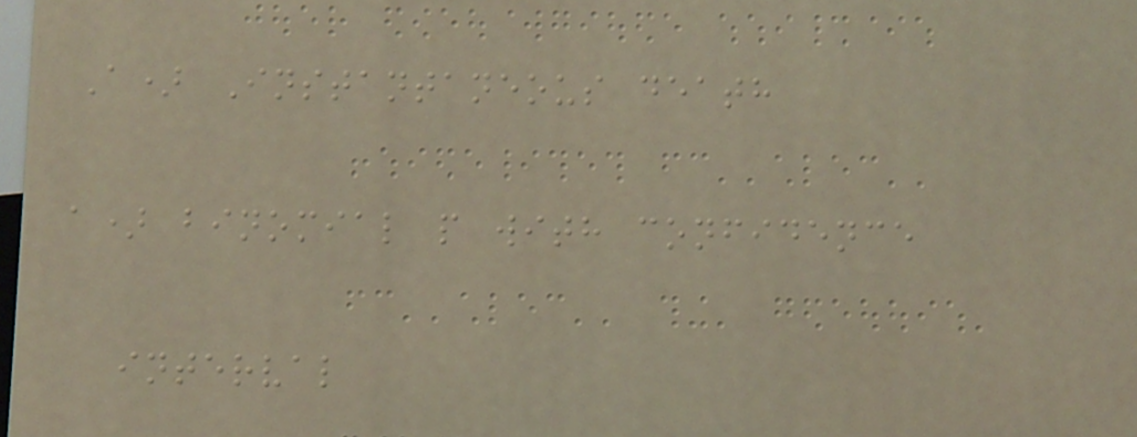A) Instantaneous death
a) binomial p with confidence
interval
